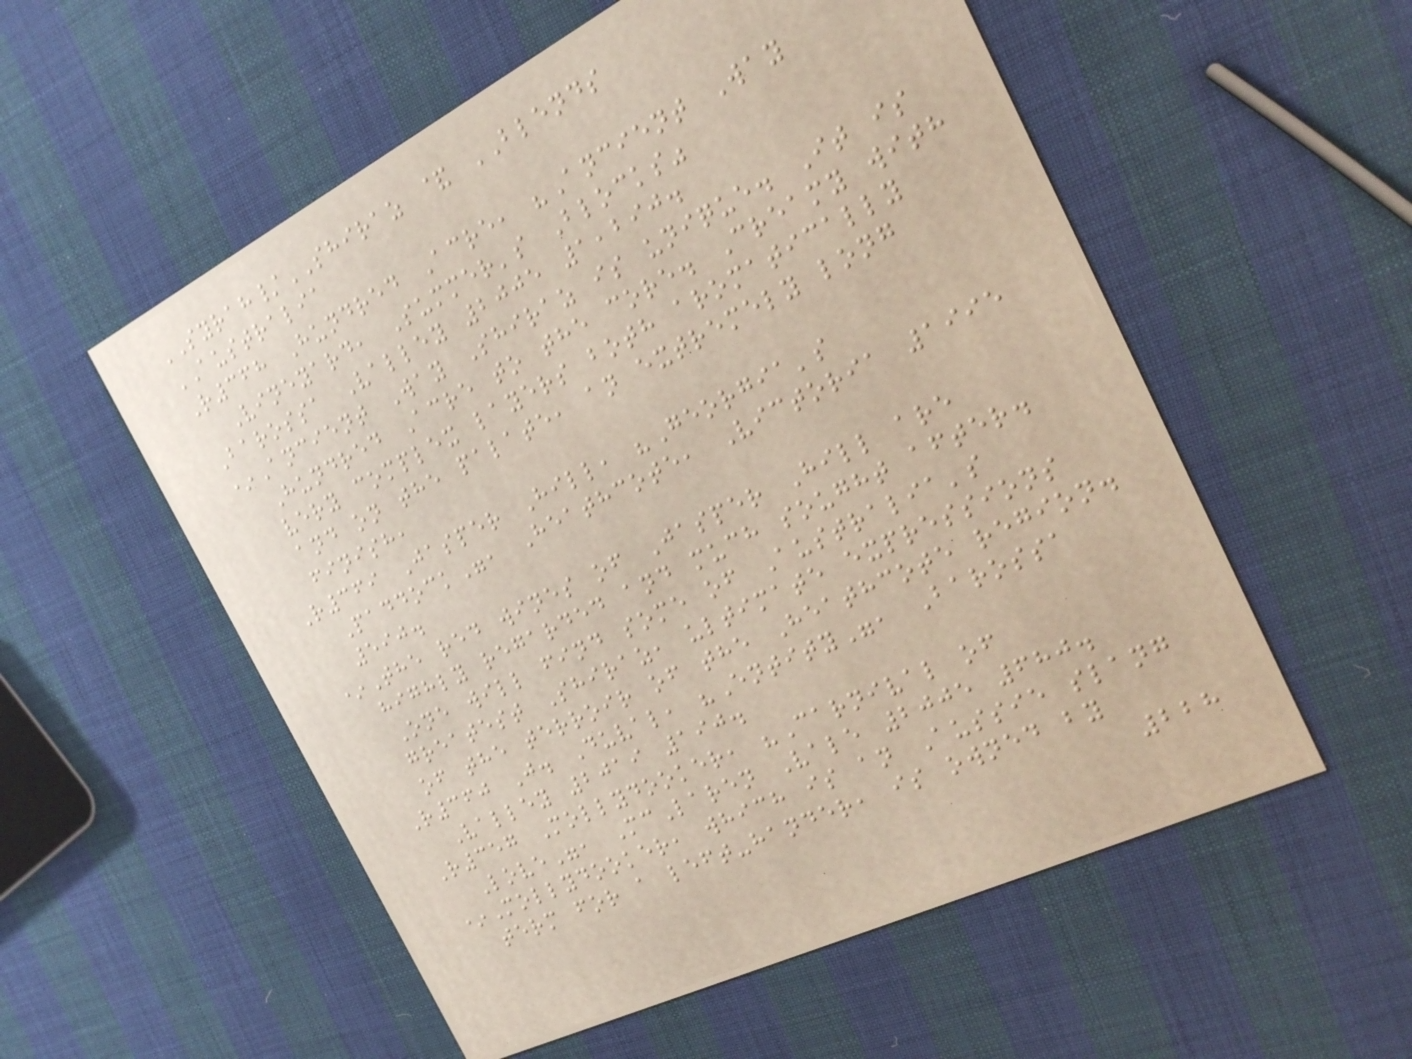SYRAH/SHIRAZ & BLENDS
AUSTRALIA
R368 Hundred Acre, "Ancient Way
Vineyard, Summer's Blocks"
Barossa Valley 2005 1,290.
*Ancient Way Shiraz is unique. It is
Hundred Acre to the core. Creamy with
very complex layers both aromatically
and on the palate, an extremely long
finish,
R369 Jasper Hill, "Georgia's
Paddock", Heathcote, Victoria 1995
590.
*The red wines of Jasper Hill are
highly regarded and much sought after.
One will find some of Australia's
greatest Shiraz, ultimate expressions
of the terroir of the Heathcote region.
R360 J. Duval, "Entity", Barossa
Valley 2019 190.
R357 Mollydooker, "Carnival of
Love", McLaren Vale 2005 680.
*Mollydooker, which is an Aussie slang
term for a left-hander, is owned by
228
